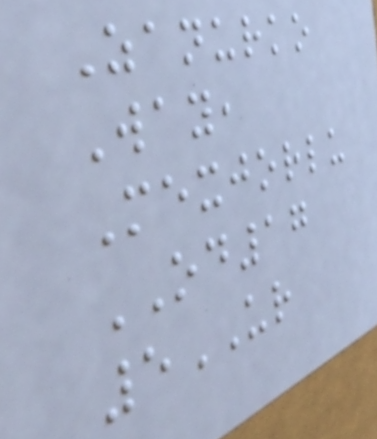Zanurko
Way,
Mexjorlu
OD17
5UR
